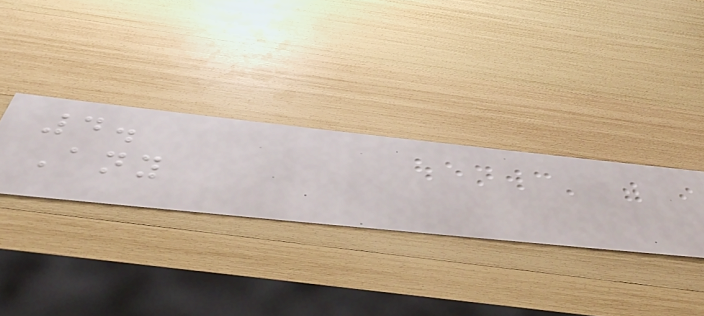4.
Any
